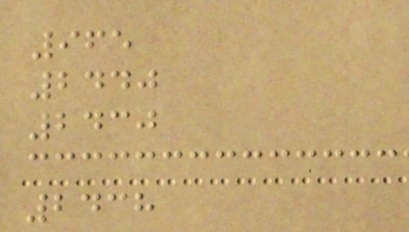965
2440
2430
2438
